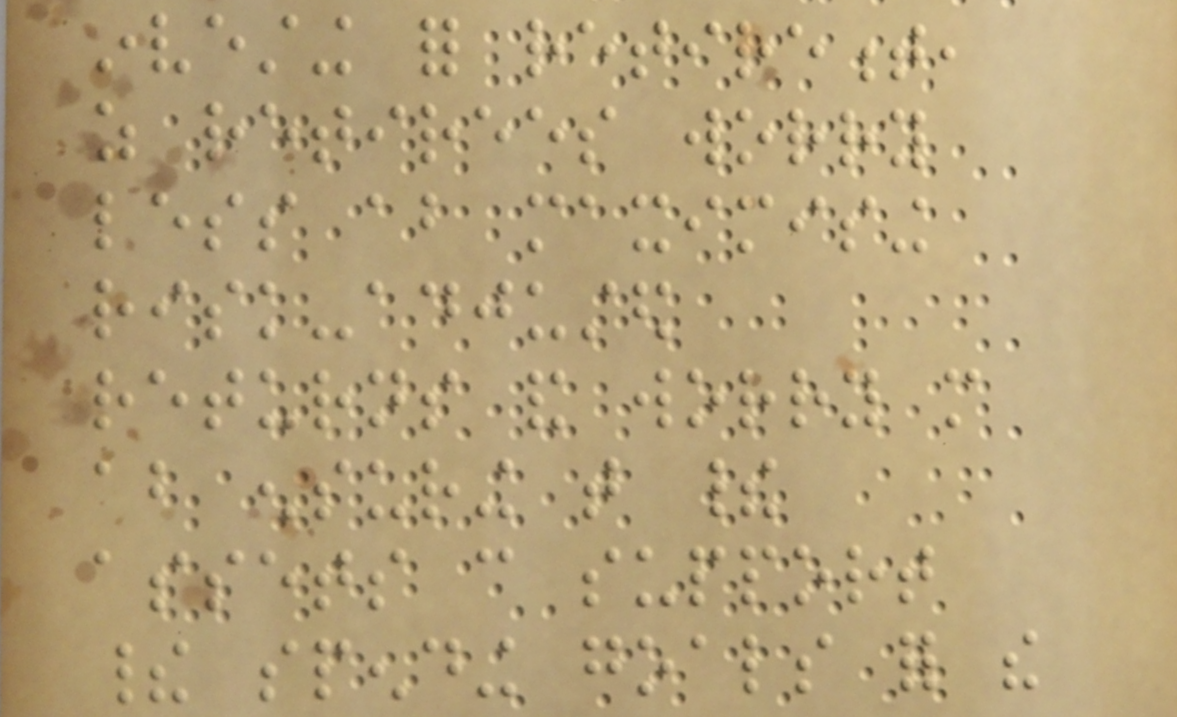investing for retirement,
as retirees worry
less about maximising
risk-adjusted
returns and worry more
about ensuring that their
assets can support
their spending goals for the
